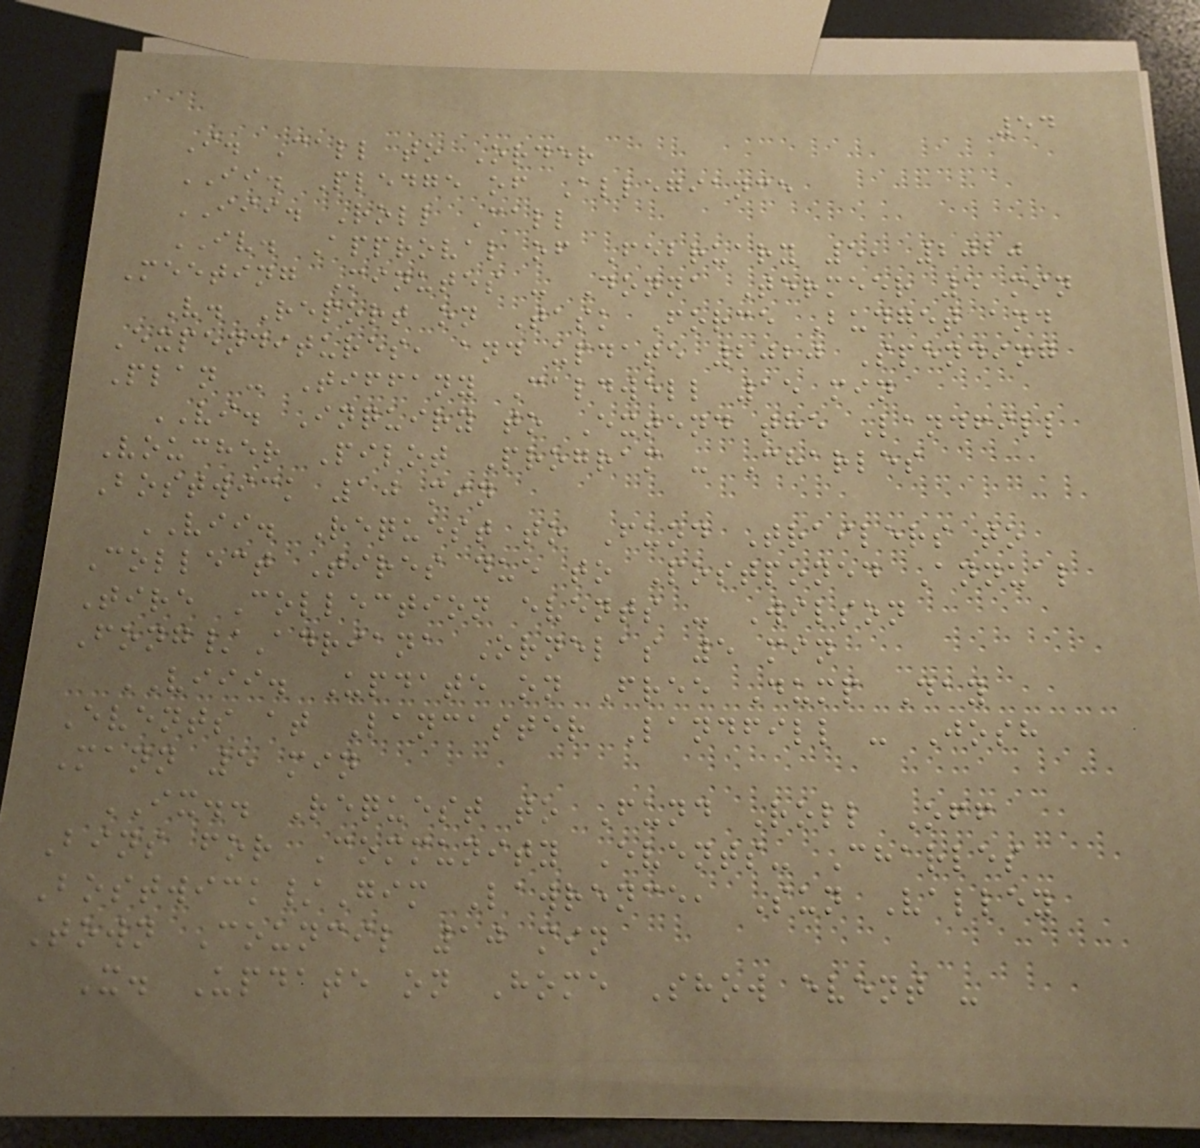54
I. Call to Order
II. Pledge of Allegiance
III. Roll Call
IV. Approval of February 5, 2020
Meeting Minutes - Donna Termeer 5 min
V. Report on Task Force Budget and
Expenditures, and update 2020 Spending
Plan - Tiffany Caldwell 15 min
VI. Inquiry to Extend the Landfill
Voucher Pilot Program - Charles
Bostwick 10 min
VII. Request to Fund Trailers to
Collect Tires due to Postponed Annual
Tire Collection events - Wilson
Fong/Adriana Ornelas 5 min
VIII. Update on Free Dump Day
Events at Lancaster Landfill - Josh
Mann 5 min
IX.. Request to Fund Roll Off
Bins for Community Events- Charles
Bostwick/Gim Lawrence, Sun Valley
Town Council 10 min
X. Update on Home Show event -
